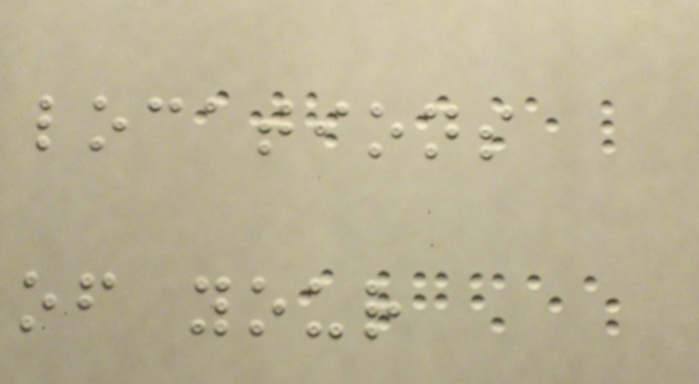locations
of your
